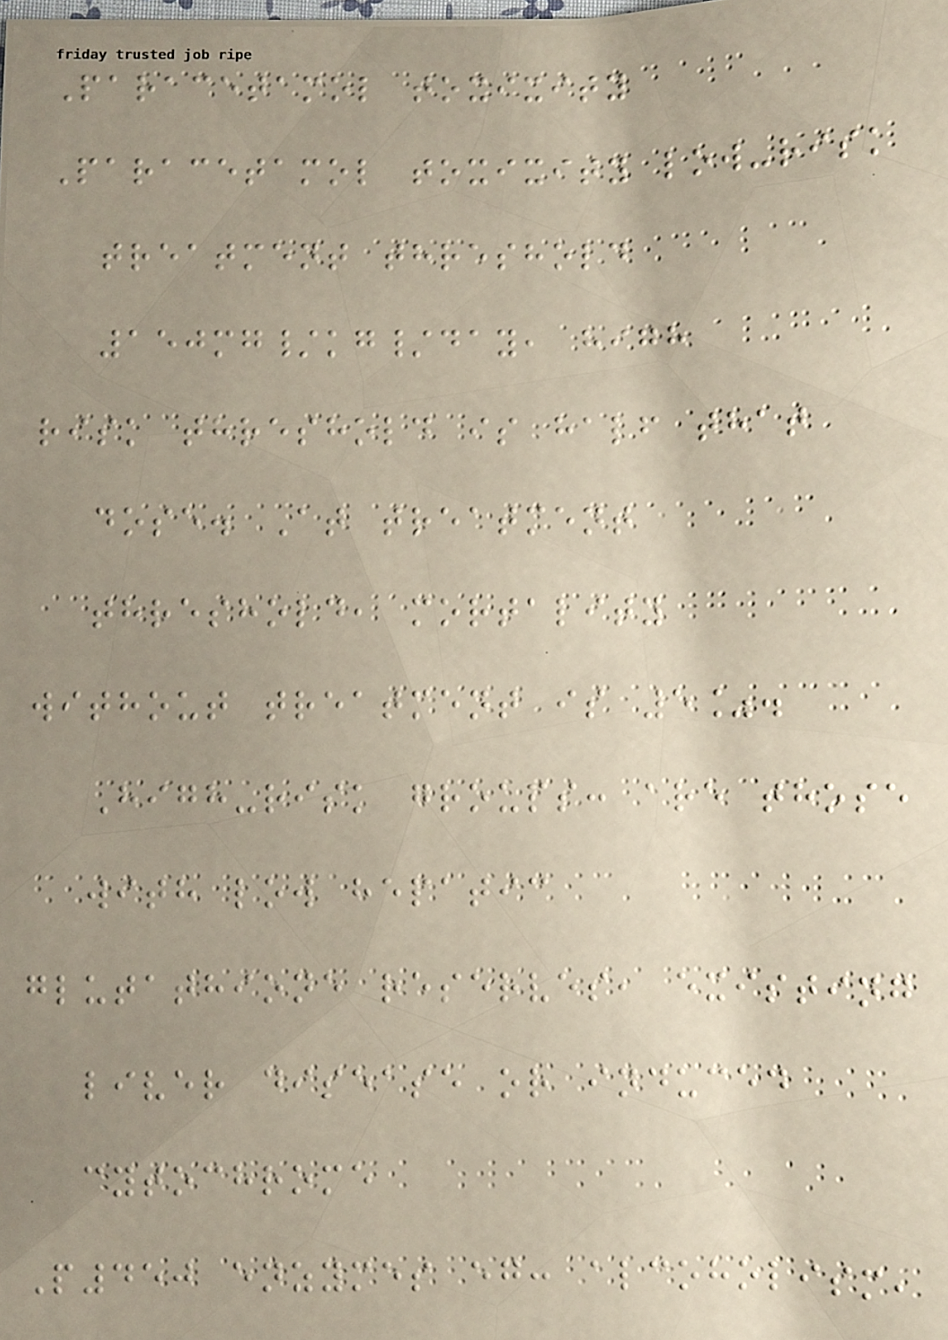Paracetamol toxixity
Paracetamol toxixity low-risk
treatment threshold
150mg/kg/day, high
risk threshold is half that
dose. At treatment
threshold, mortality
without treatment is 5%.
High-risk groups: are those
with low hepatic
glutathione reserves, existing
liver disease or induced
cytochrome
P450 enzymes eg: alcoholism,
